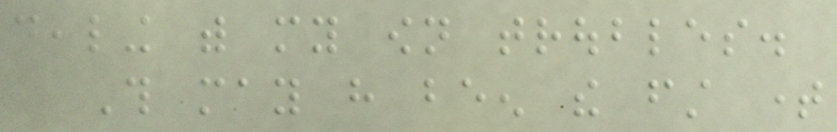dealing with my own troubles.
This may have been the first time
